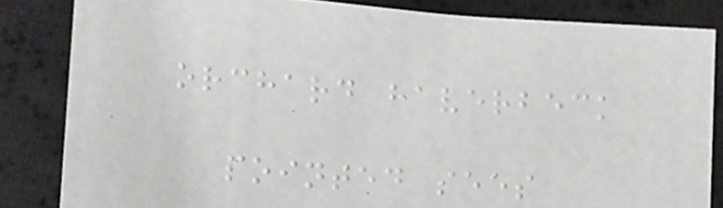orchard haverbeck
pointed sees
